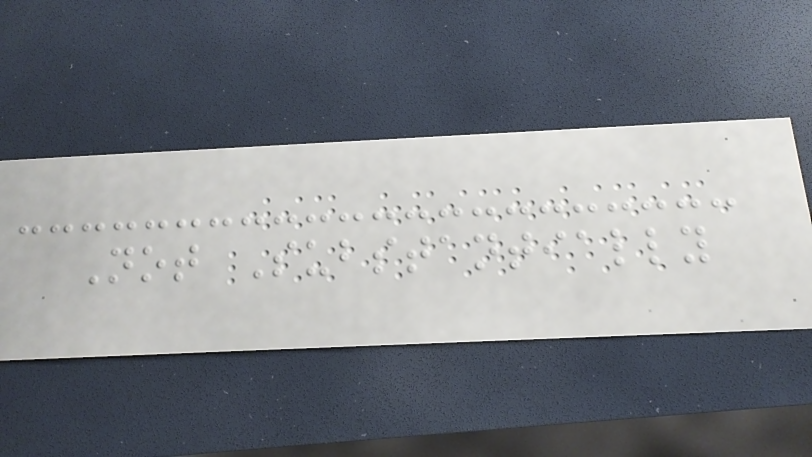Not Substantially
